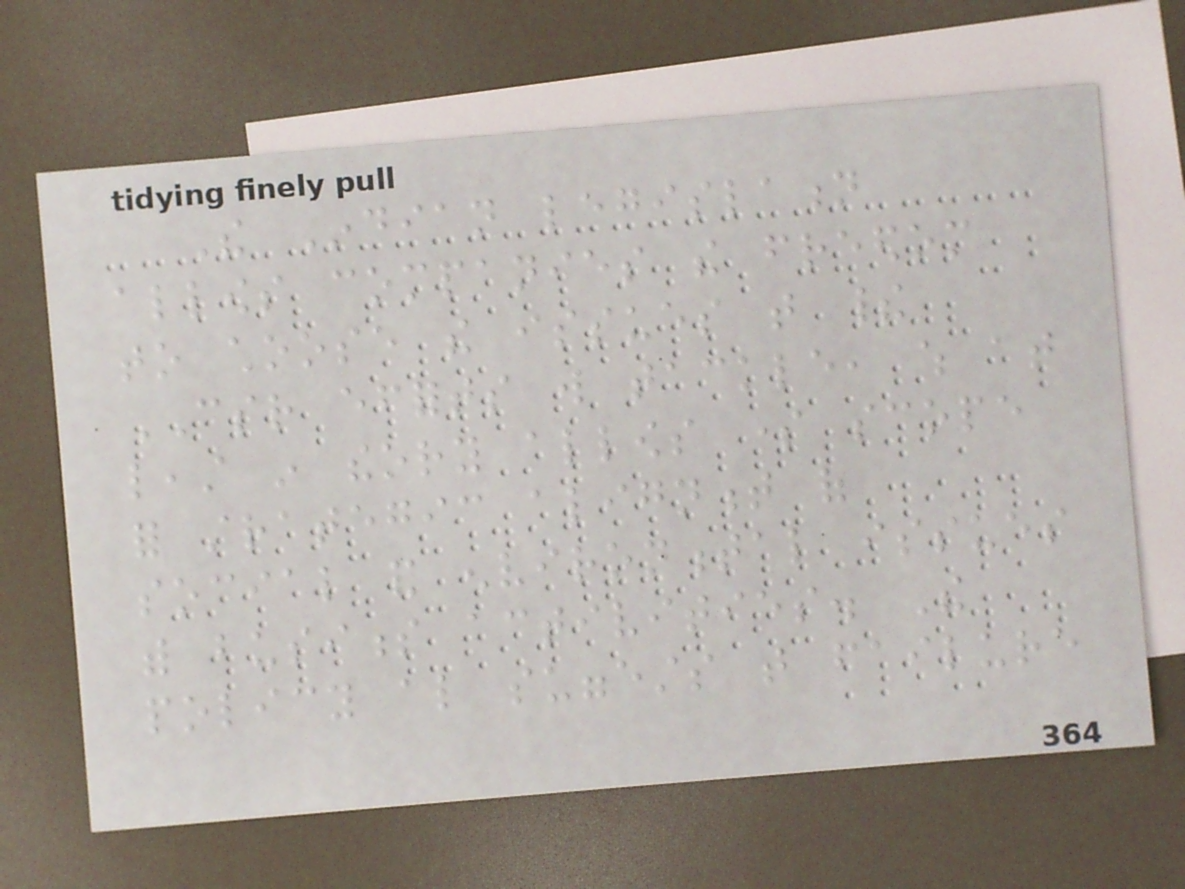The Indian legislation
allows companies the freedom
to choose the issues that their
CSR efforts will tackle, which at
least in theory allows some scope
for strategic alignment of
social and environmental issues
with business activities. The
policy also suggests that failure
